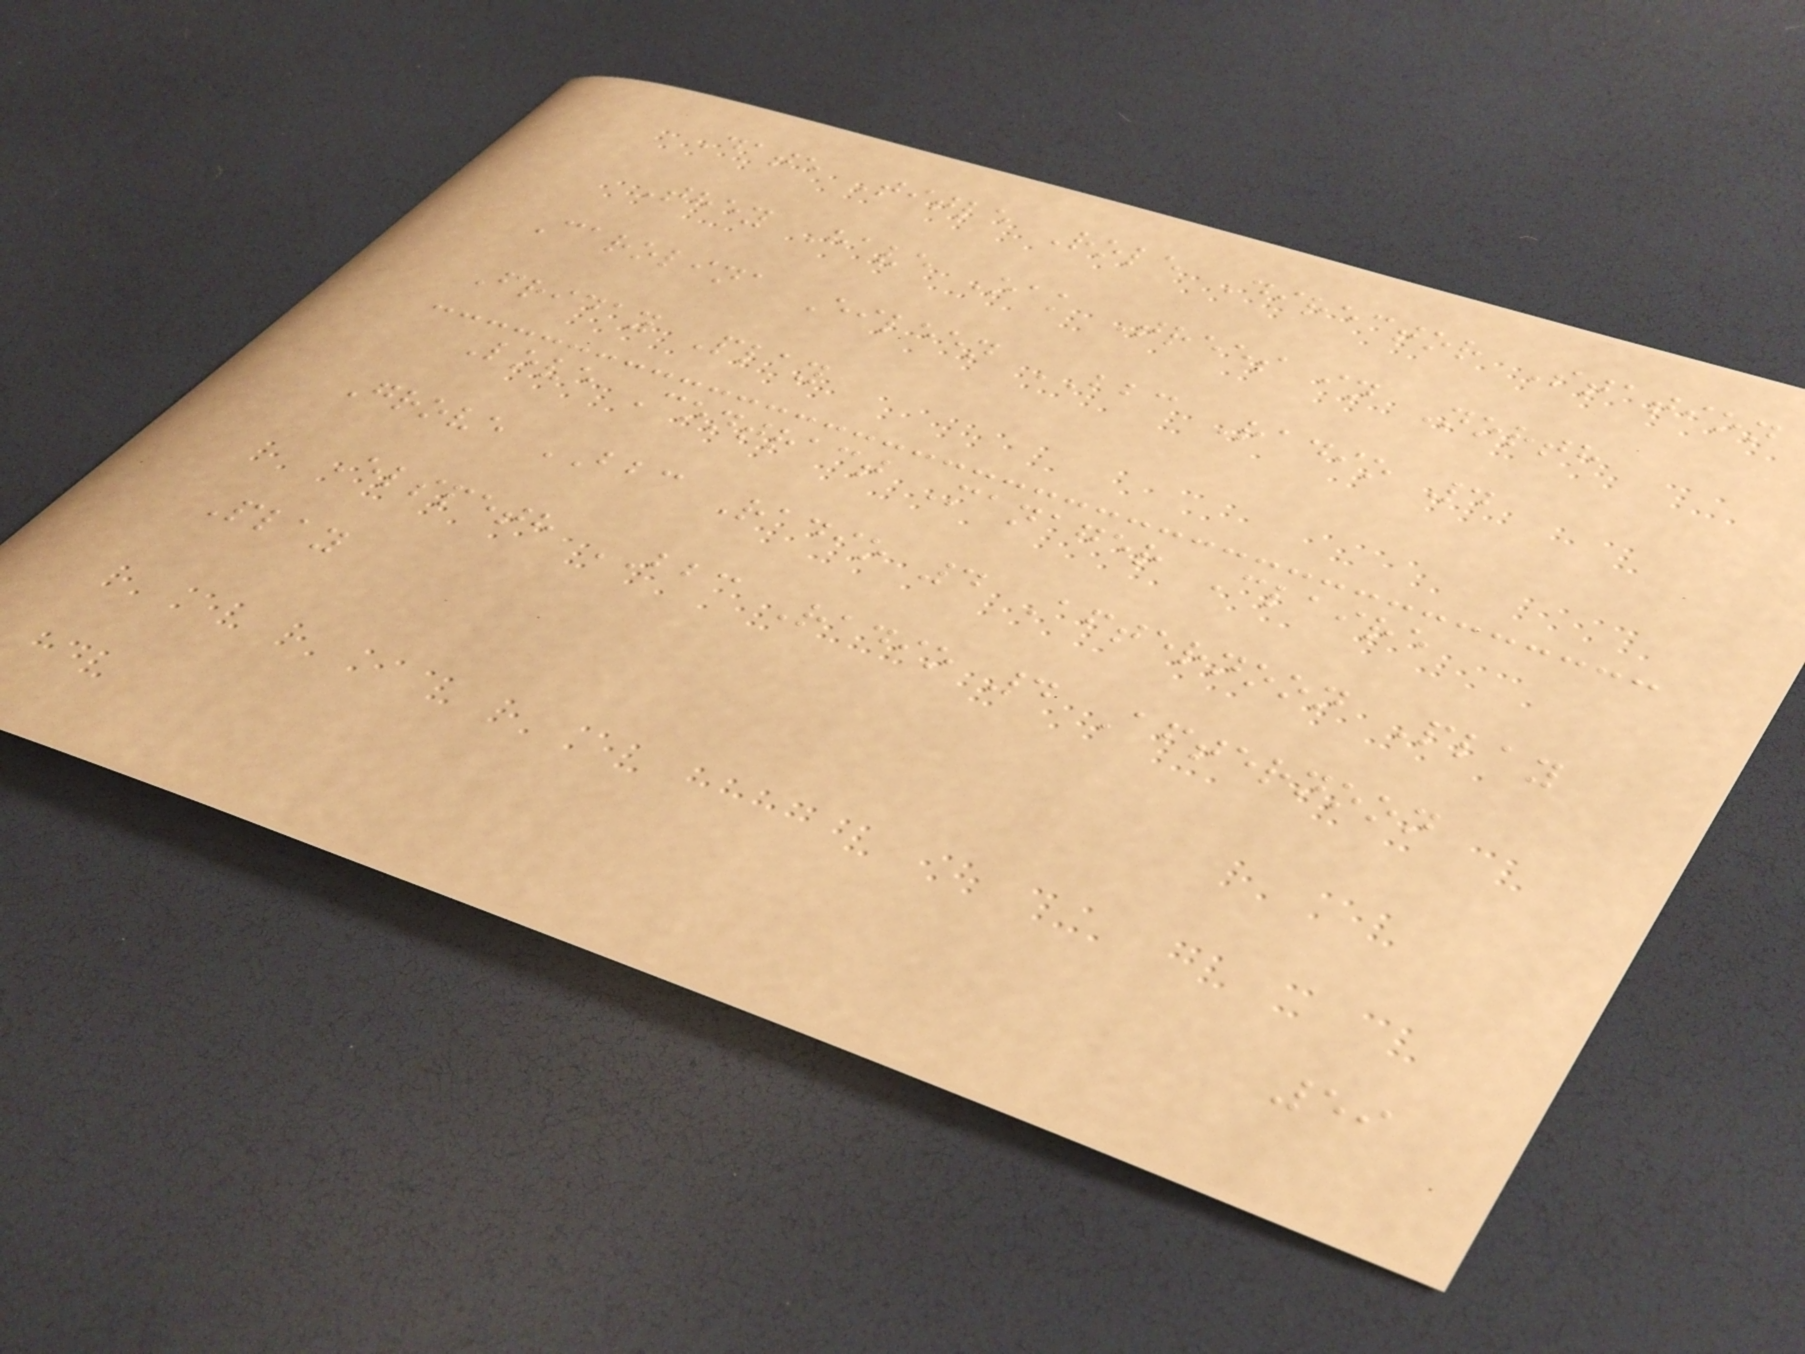Date Title Role Director Station
They Have Oak Trees in North
Carolina Eileen BBC Radio 4
Friday Play
Love Contract Manager Claire
Grove BBC Radio 4 Afternoon Play
Elspeth BBC Radio 4 Afternoon
Play
59
